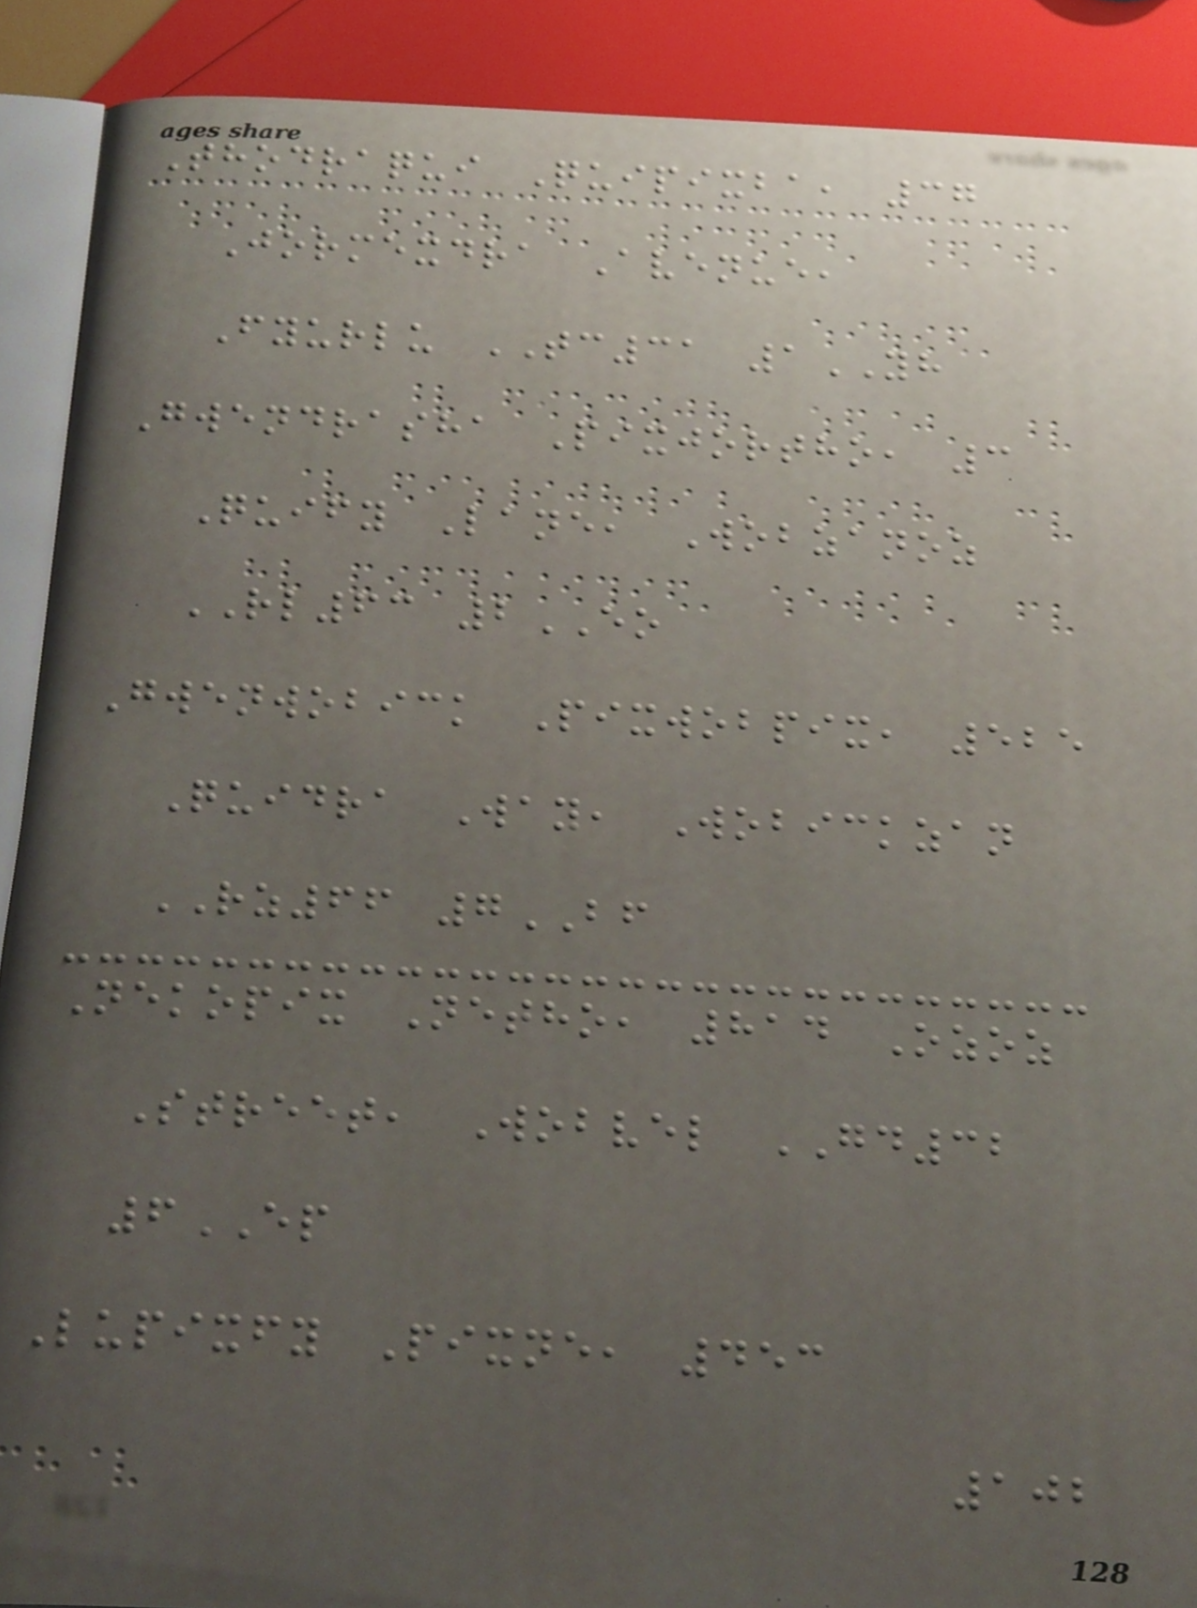Thodraqui Quipixba, 37
Jormexdra Avenue,
Fyurlu TC31 1YH
Gwendrasha Pixjortho, 3
Quify Lane, Wobzanoz
RL63 2EO
Gwenwobick Pixwobpix, 525
Quidra Way, Wobickzan
RZ66 7BF
Nekopix Netho, 814 Ozoz
Street, Wobvel GD32
6EP
Lupixfy Pixne, 453
102
